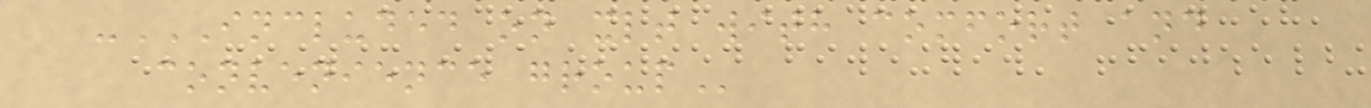-INCLUDED ON XLT WITH COMFORT AND
CONVENIENCE GROUP
